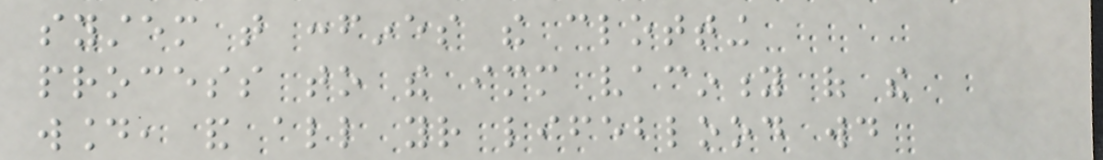system that confines the clotting
process to the immediate vacinity of the
wound, and all your lifeblood would
